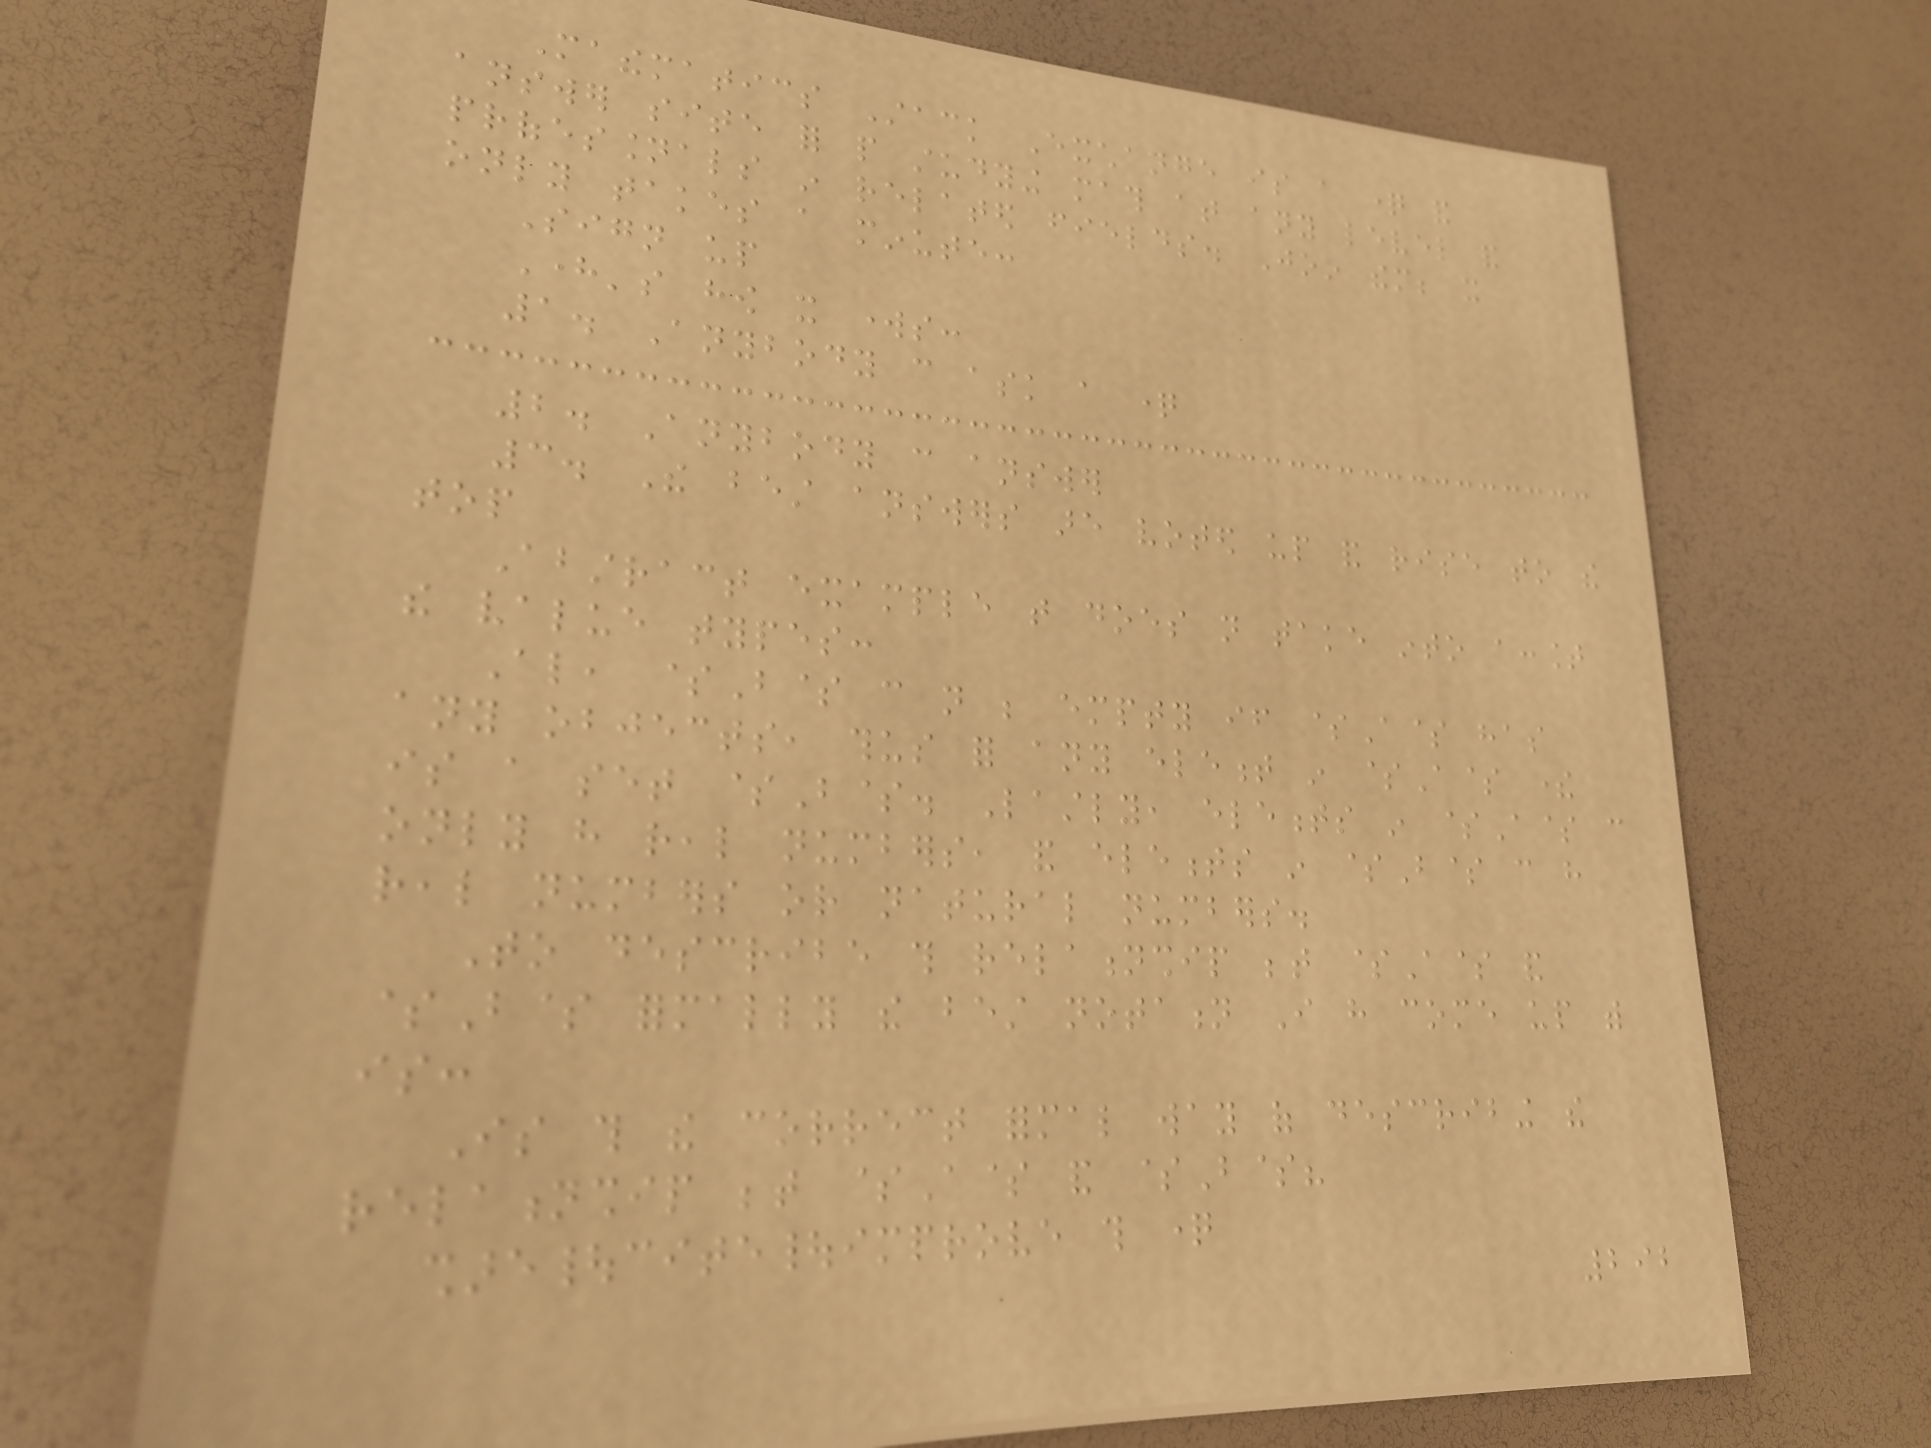Mathematics Stack Exchange is a question and
answer site for people studying math at any level and
professionals in related fields. Join them; it
only takes a minute:
Sign up
Here's how it works:
1. Anybody can ask a question
2. Anybody can answer
3. The best answers are voted up and rise to the
top
Abstract example that does not take into account
the value types:
Also, $B$ can not be empty if $A$ has
any objects, thus for any element in $A$ there
is a set $B$. Lastly, elements in $A$ can
only have real numbers, and elements in $B$ can have
real numbers or natural numbers.
To describe this relationship between $A$ and
$B$ formally the best notation I have come up with
is:
Is this the correct formal way of describing the
relationship between $A$ and $B$?
share|cite|improve this question
292
